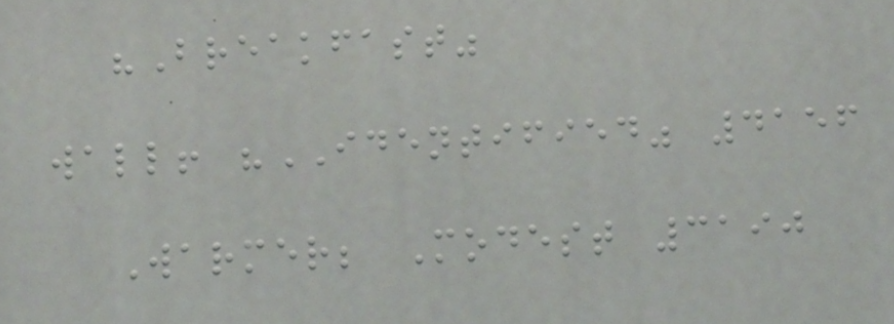"Breakfast"
wall! "IDENTIFIED" 4156
Warmer; Modest 3190
